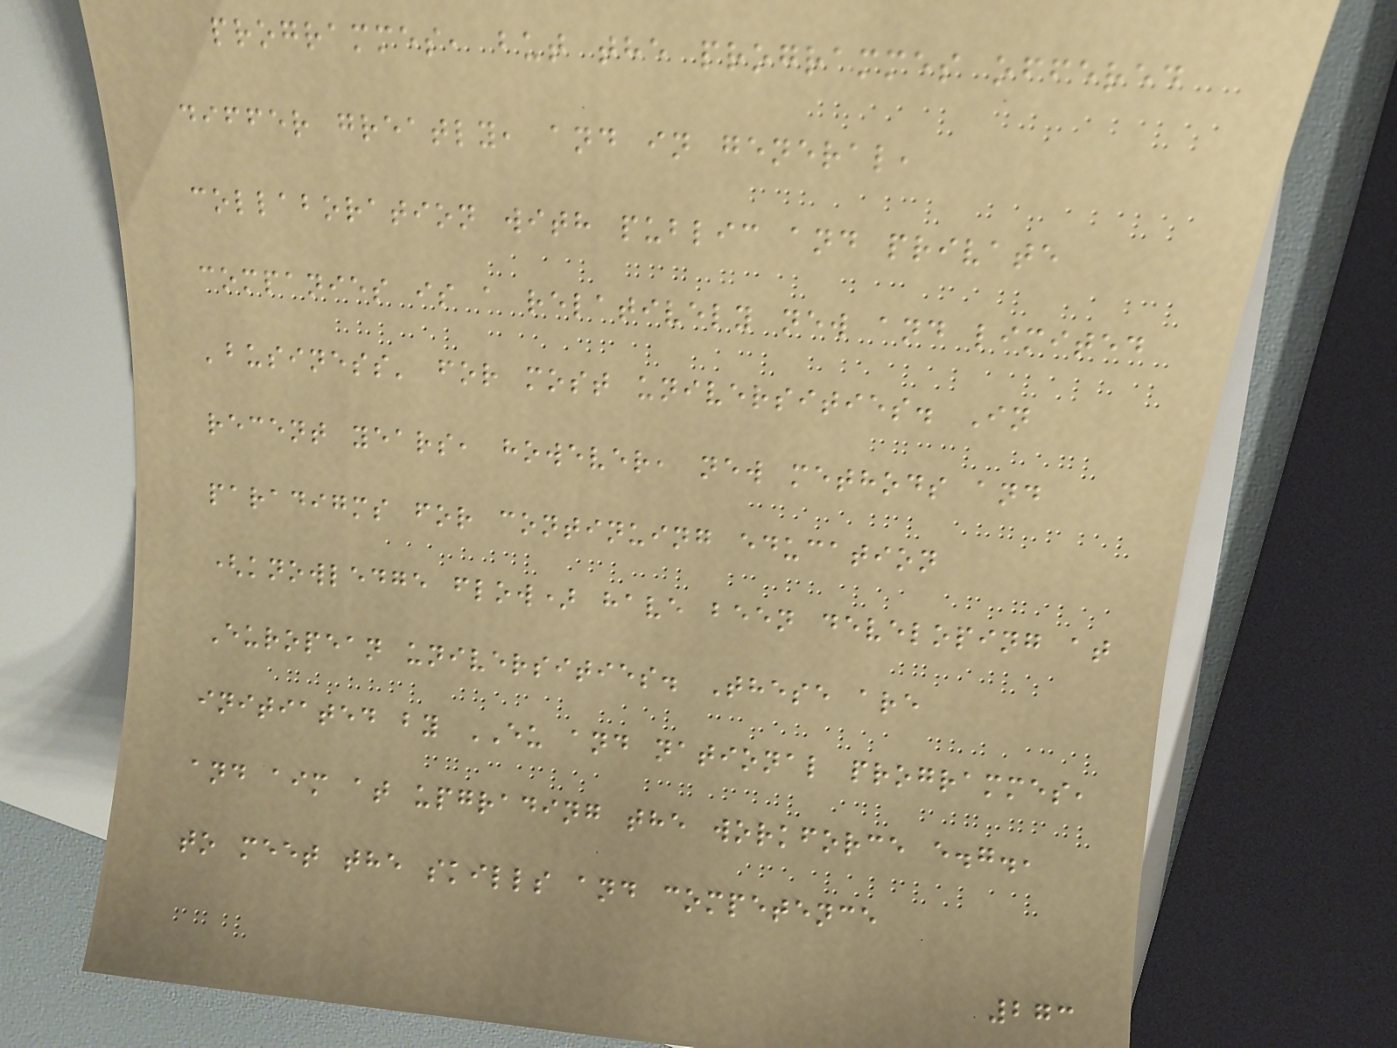programmes, but the programmes offered
differ greatly, and in general,
collaboration with public and private
companies is a relatively new and limited
'business' for most universities. In
recent years, however, new methods and
paradigms for continuing education
(knowledge flow) have been developing at
European universities. These are
initiated by EU and national programmes,
and aim at upgrading the workforce e.g.,
to meet the skills and competence
273
